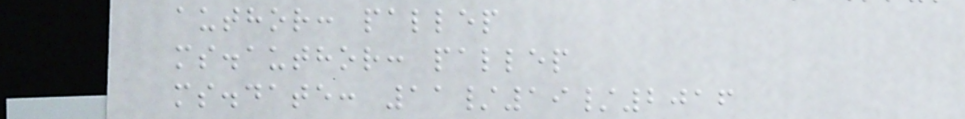author: pallep
ms.author: pallep
ms.date: 11/19/2016
